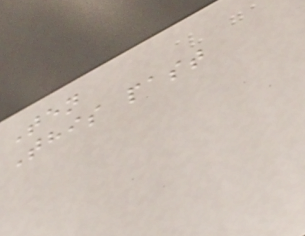Ten
This past
